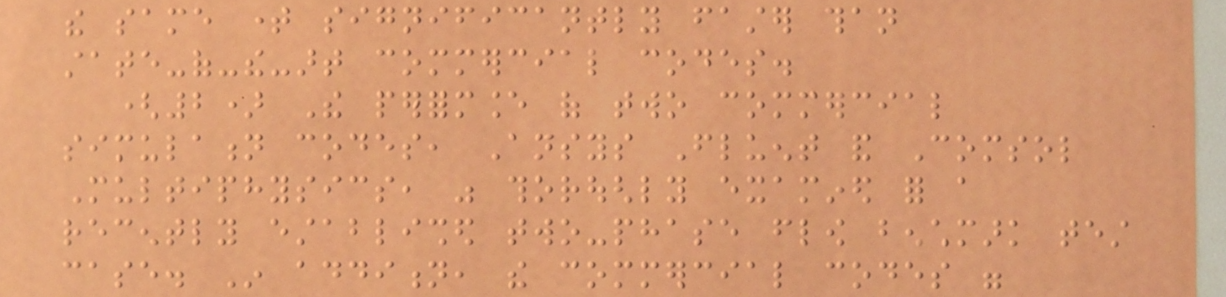the same time significantly faster than
state-of-the-art commercial codes.
(2) The performance of two commercial
simulation codes, Ansys Fluent and Comsol
Multiphysics, was thoroughly examined for a
recently established two-phase flow benchmark test
case. In addition, the commercial codes were
